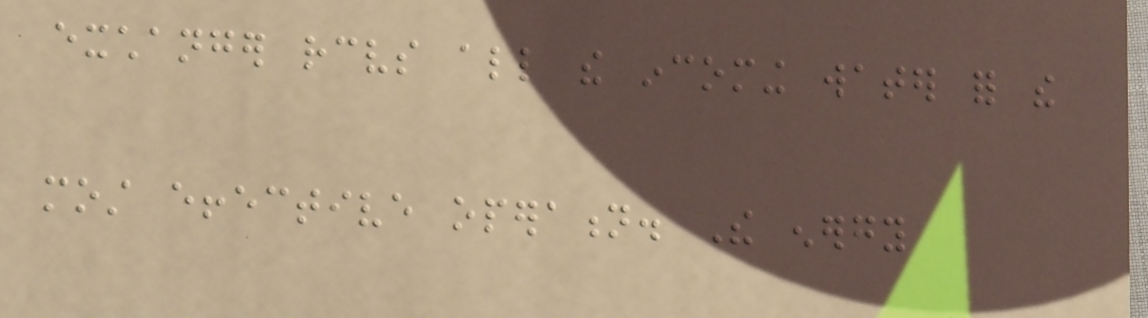exchanger receives all the incoming water for the
most effective operation. The energy
